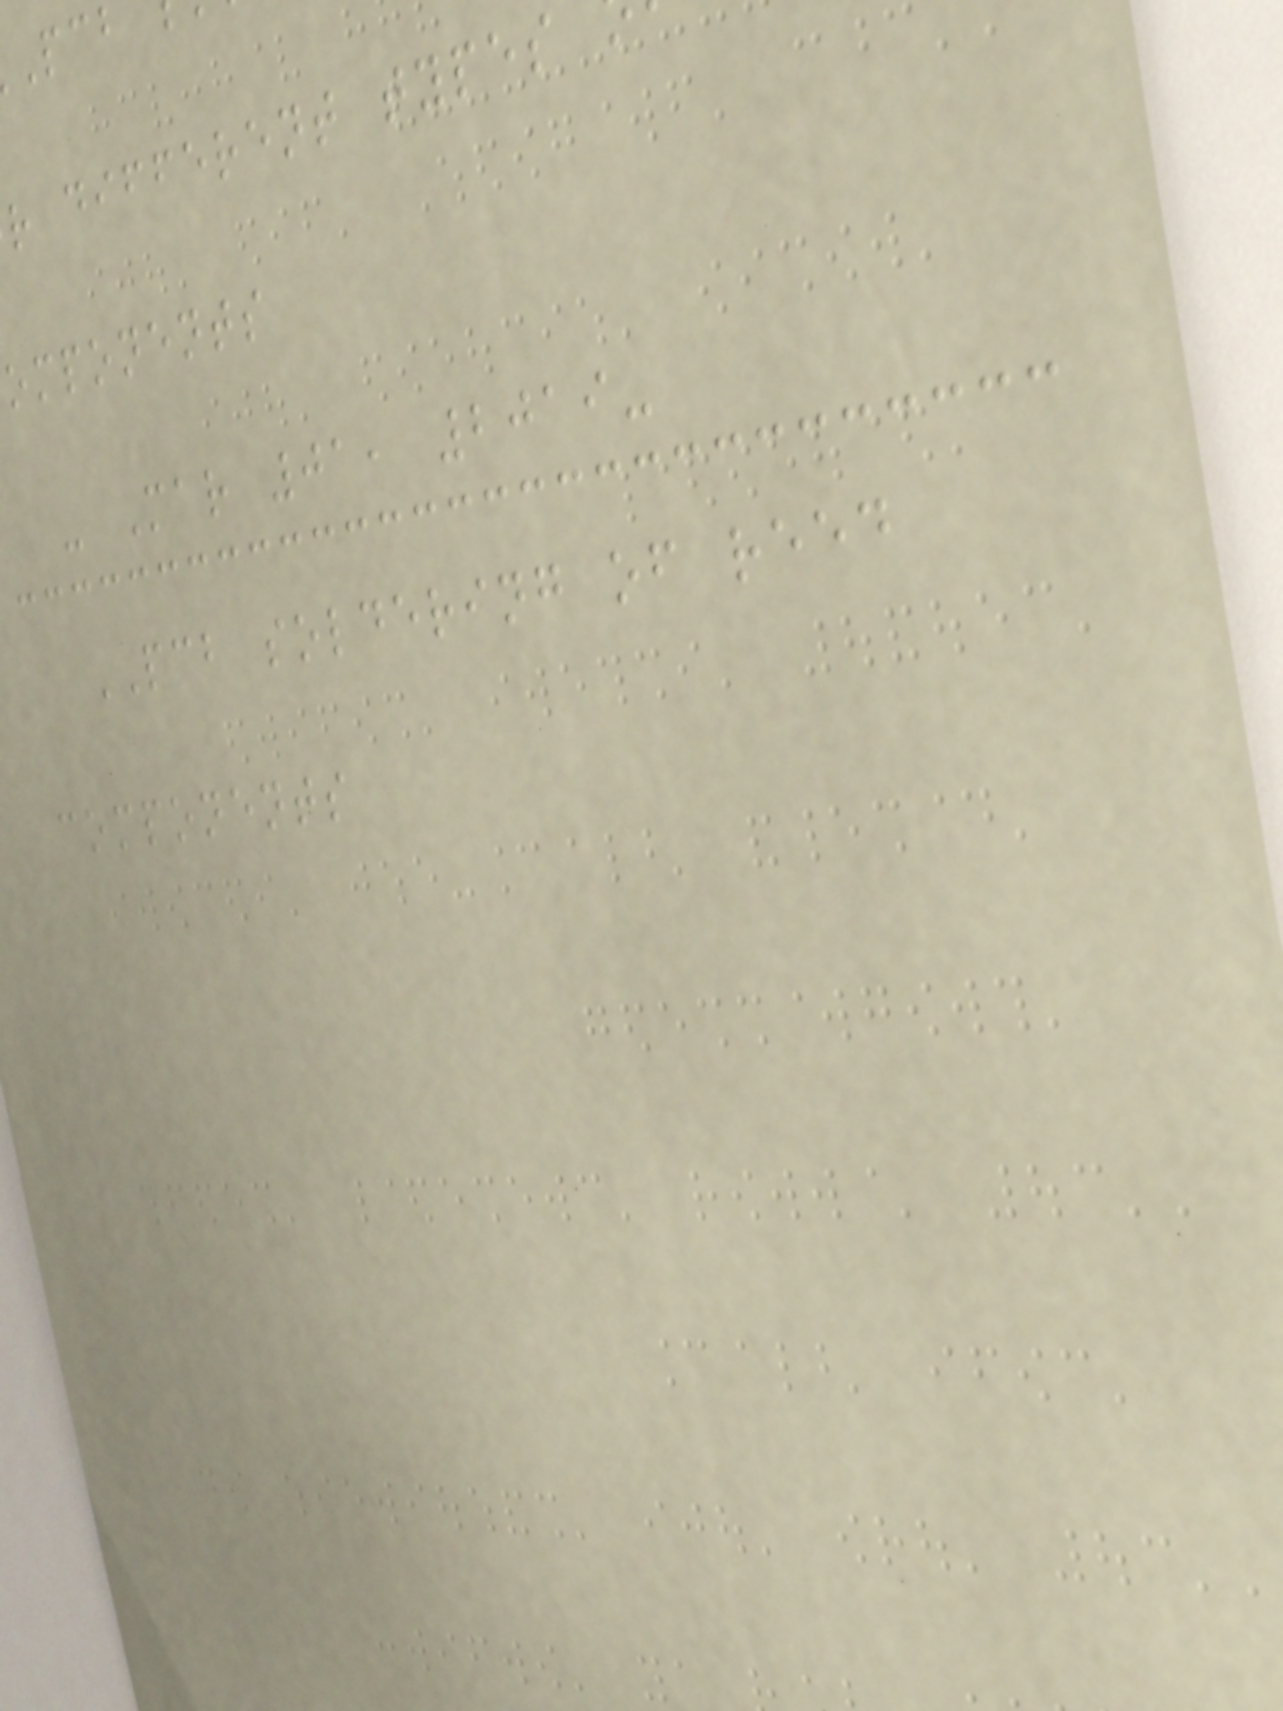r different types
omponents
- Mar 01, 2019-
PCB soldering of reed
components
